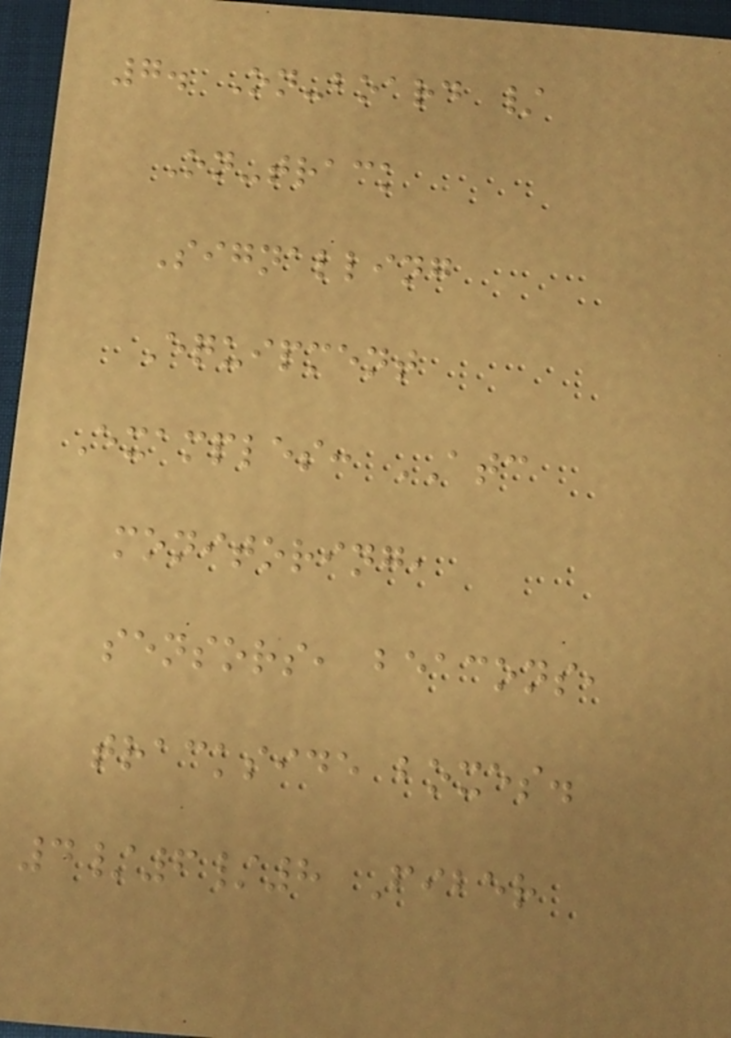7. On-board /
On-track
Signalling
Equipment
Examples: ATC
monitoring,
sensors, beacons,
trackside boxes.
4/6/8 Fiber
